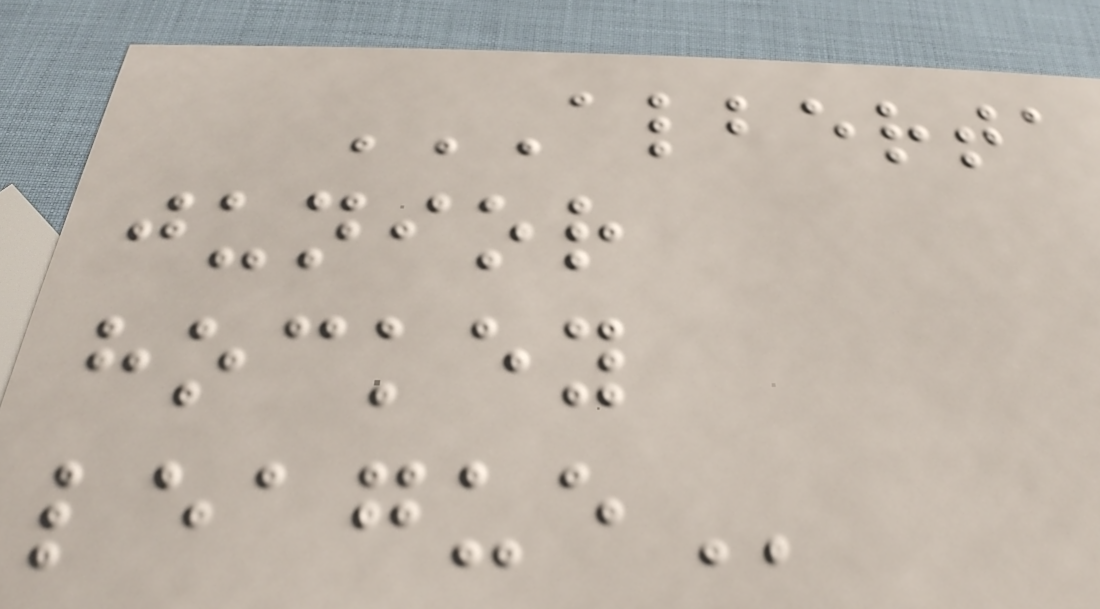ALBERTA
JUNIOR
HOCKEY
LEAGUE
